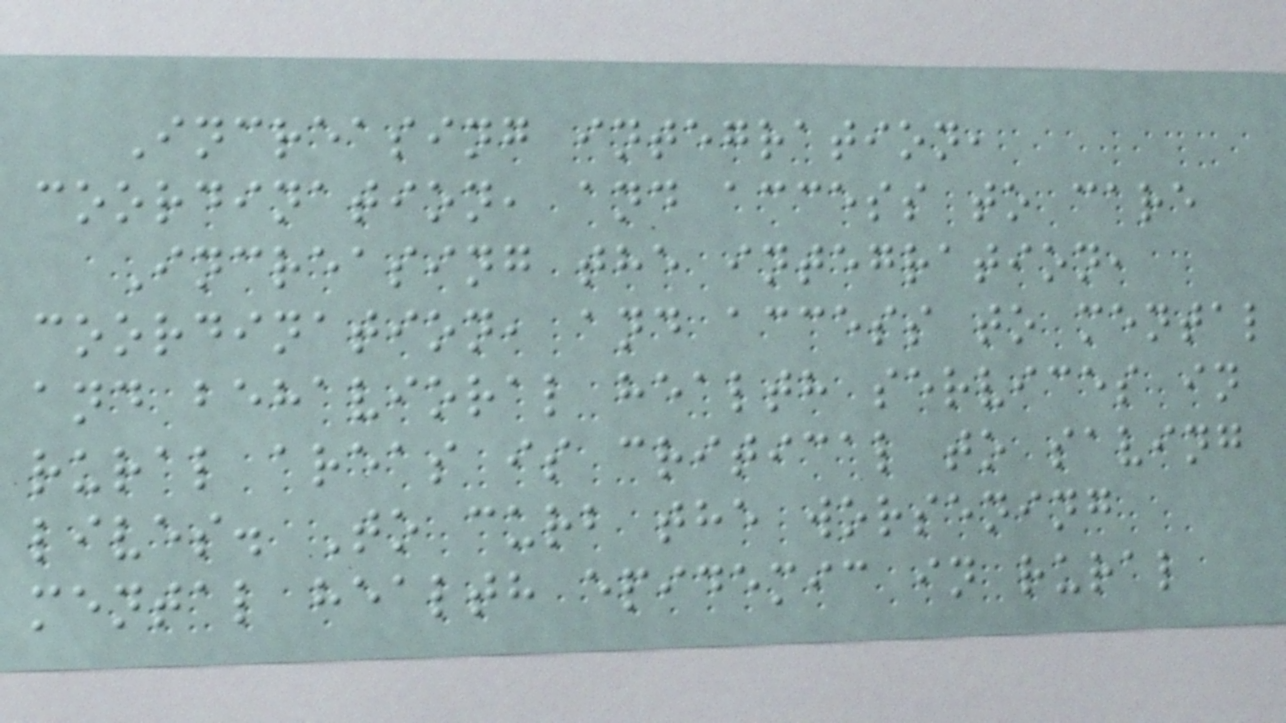Increasing integration,
coordination, and access to care
Increasing the integration,
coordination, and access to mental
and behavioral health services in
rural areas is critical to saving
lives. To curb the worsening
mental health epidemic in rural
